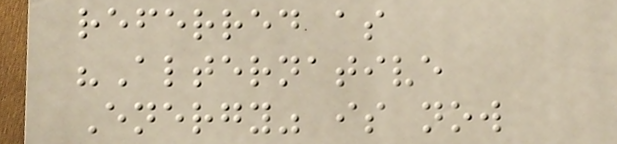referred as
"Alternative
Energy" is now
